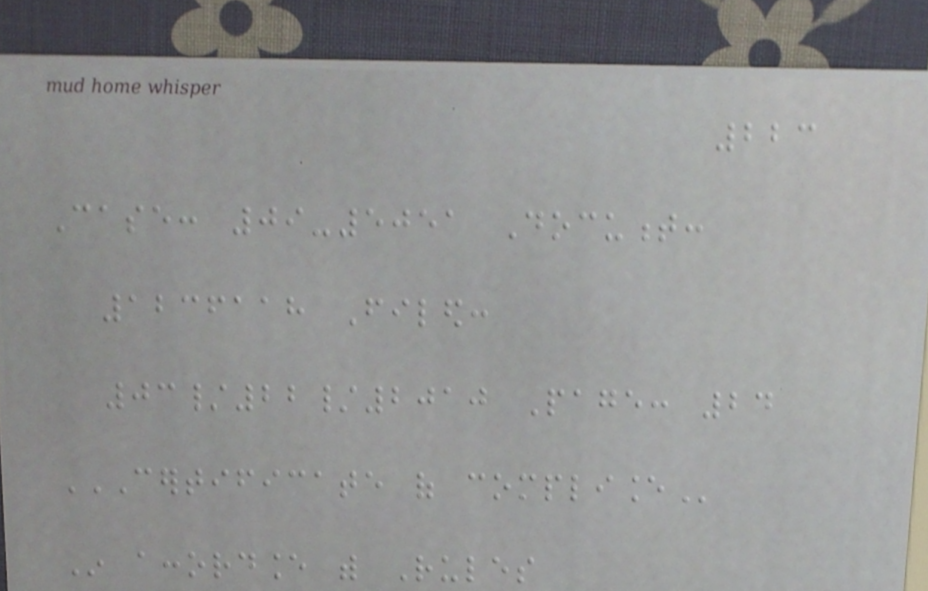223
Case: 09-5051 Document:
1236118 Filed:
03/22/2010 Page: 24
CERTIFICATE OF COMPLIANCE
In accordance with Rules
